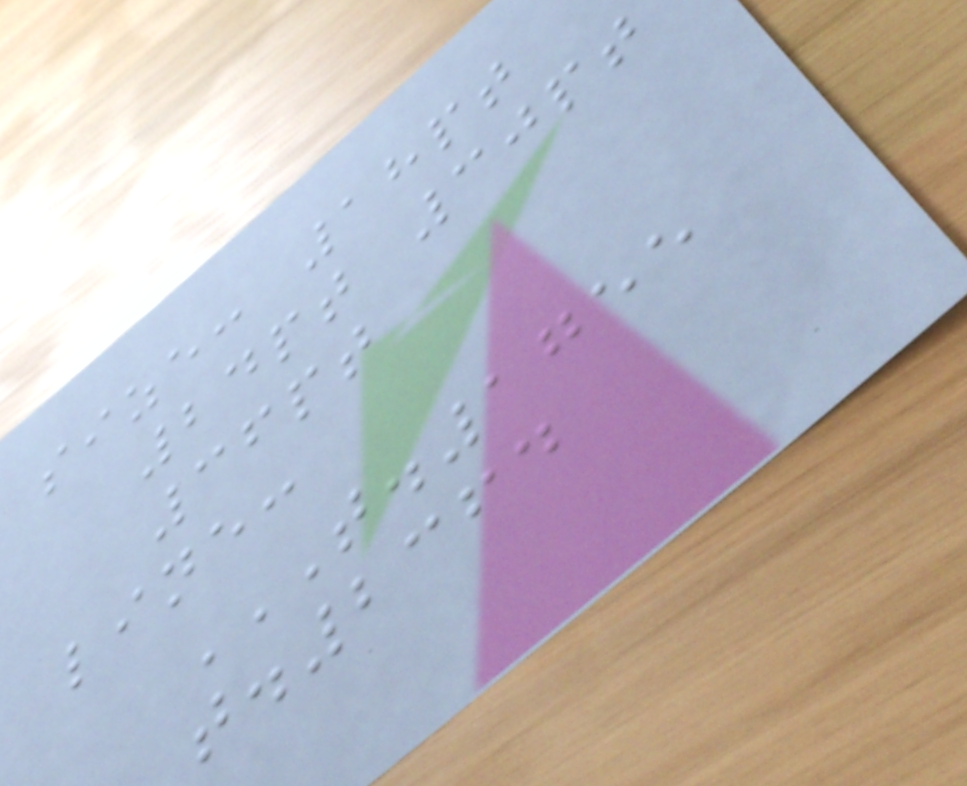size: 18pt
24pt 30pt
36pt
line:
T.1755
T.2364
